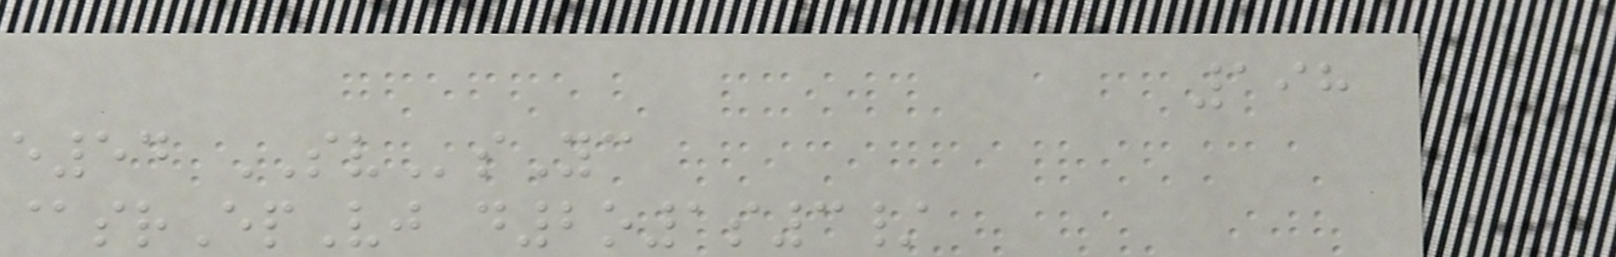198
e54 SVsYc
@srEpVj d2o1s3/
